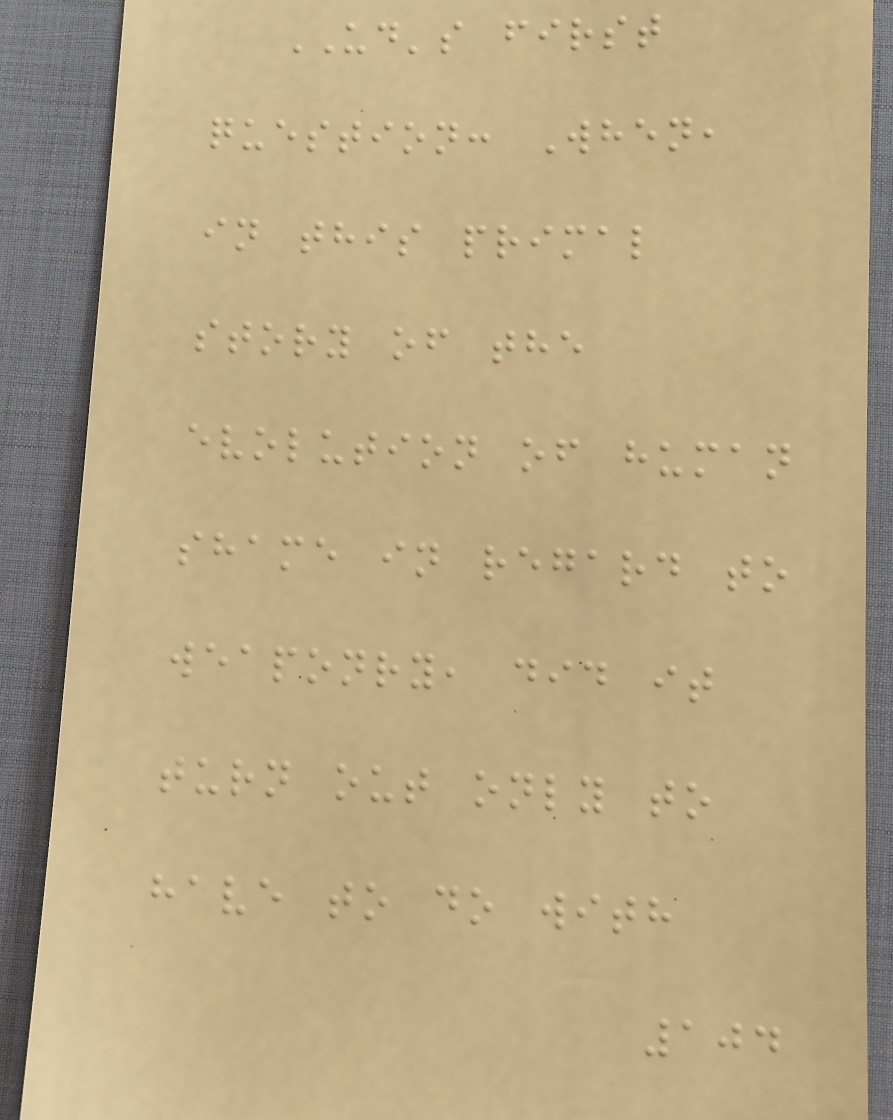UD's first
question: When,
in this primal
story of the
evolution of human
shame in regard to
weaponry, did it
turn out only to
have to do with
104
